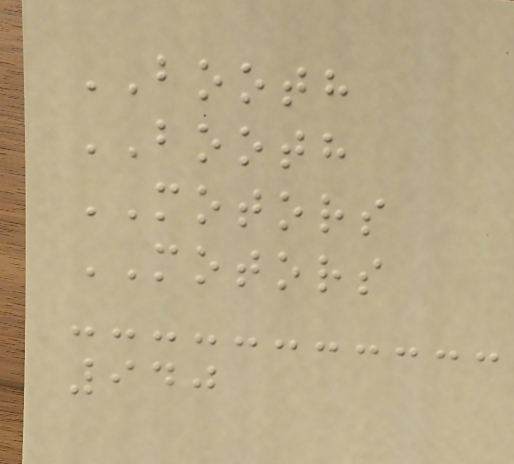BOOTH
BOOTH
MOTORS
MOTORS
940
